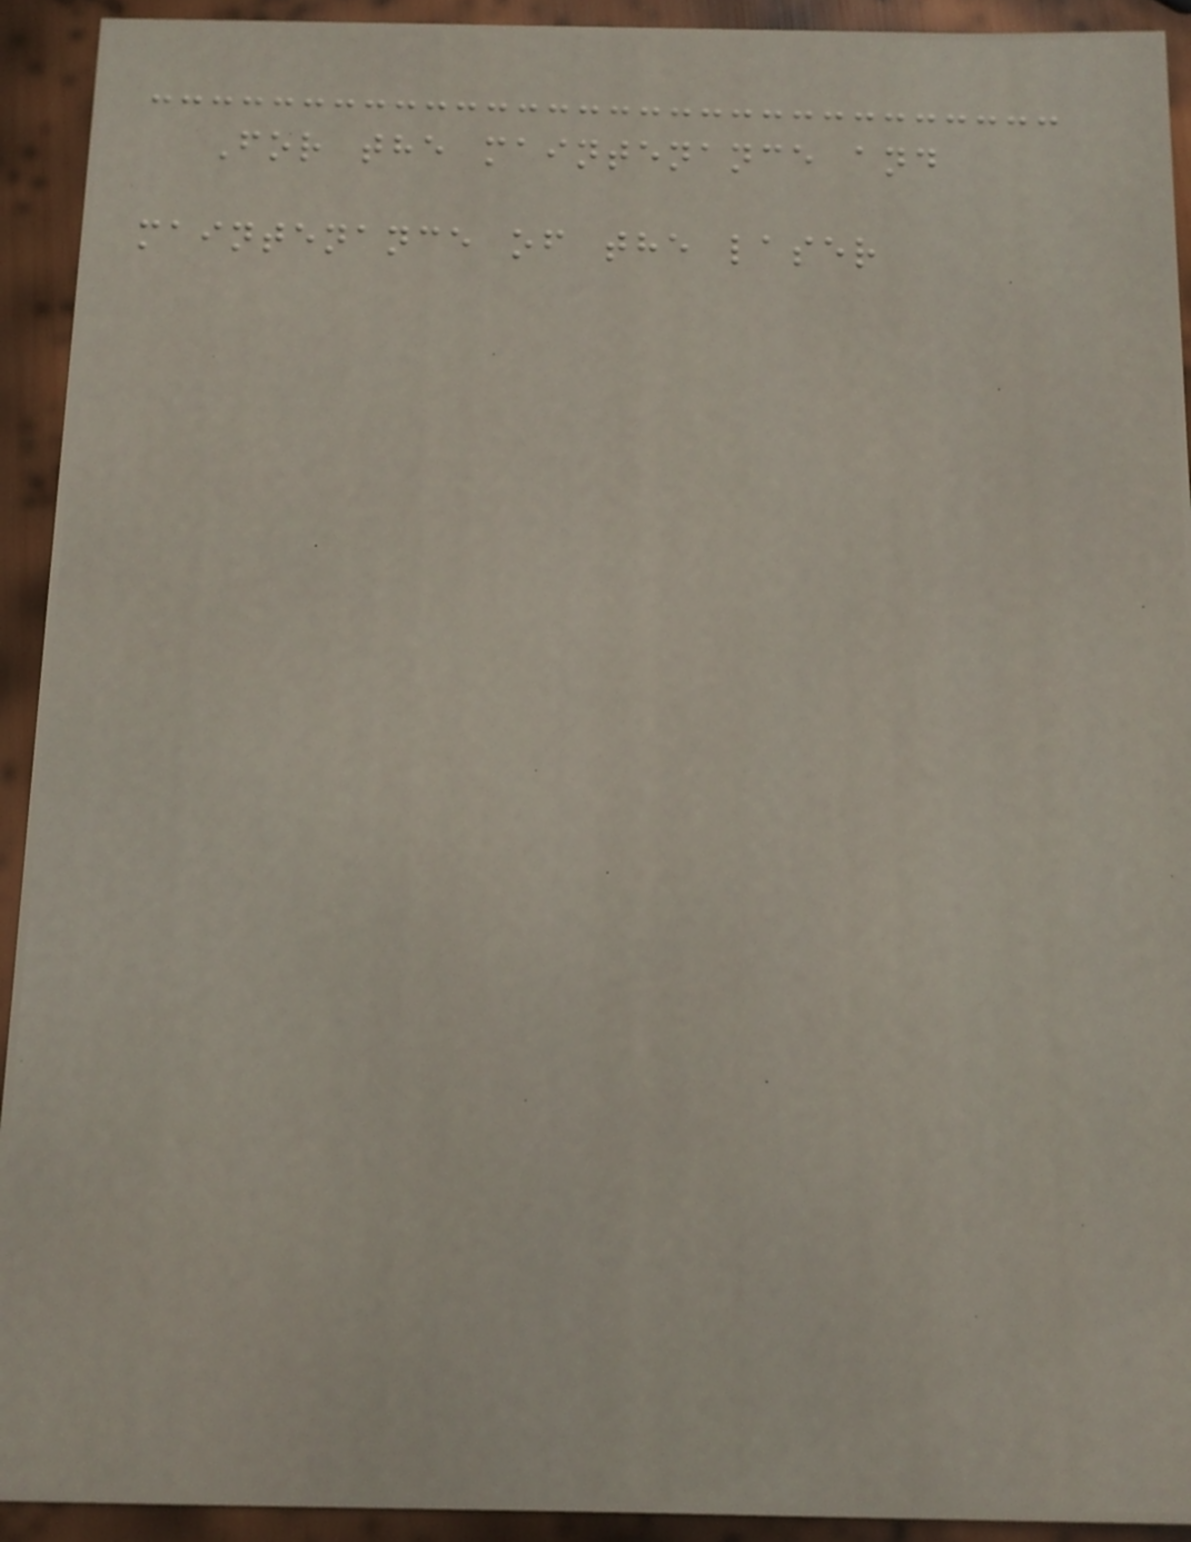For the maintenance and
maintenance of the laser
